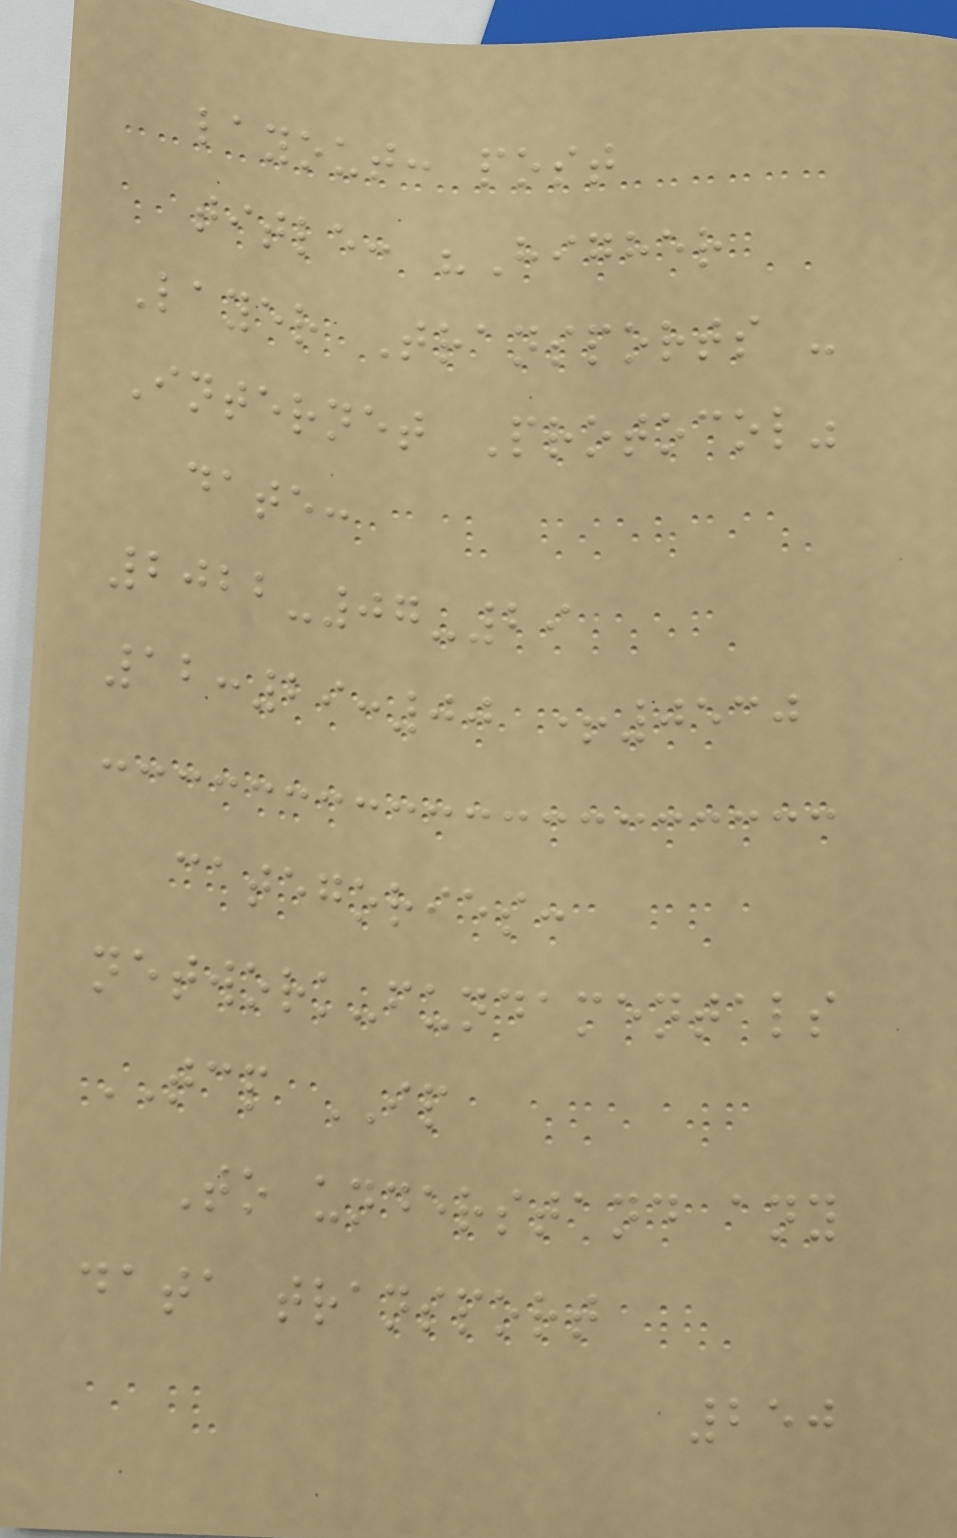layout: post
title: "Higher
Layer Transports -
Internet Protocol"
date:
2022-07-29
12:29:00 +0530
categories:
network-fundamentals
TCP IP
To understand any
data transport
250
